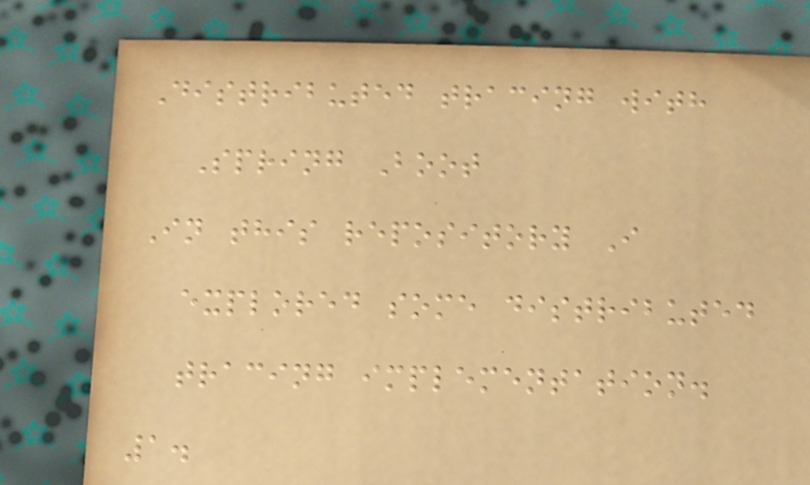Distributed tracing with
Spring Boot
In this repository I
explored some distributed
tracing implementation.
1.
